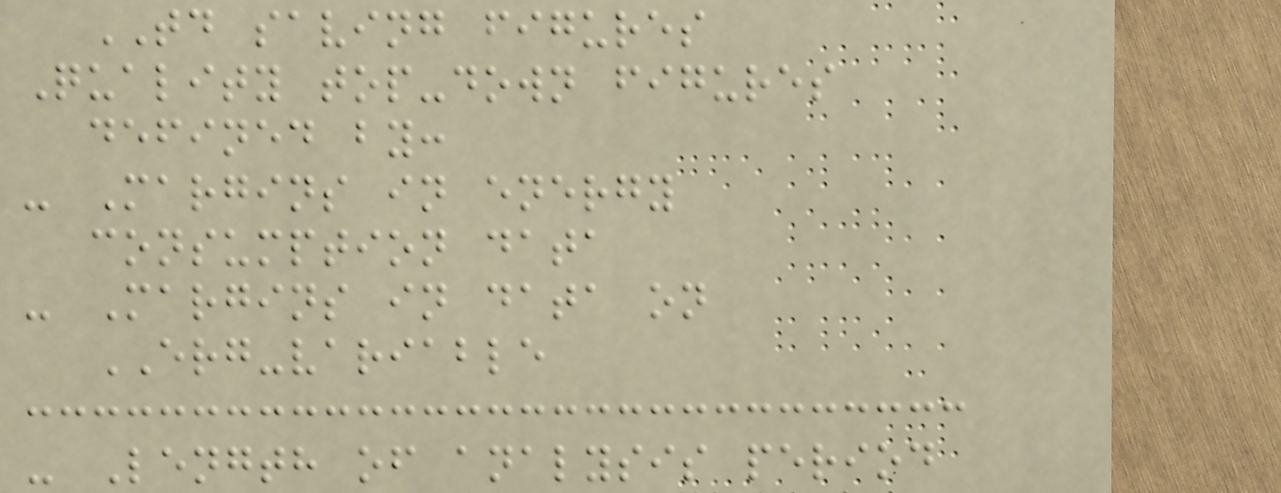TD saving figures
Quality top-down figures
defined by:
- Margins in energy
consumption data
- Margins in data on
ERG-variable
- Length of analysis period
